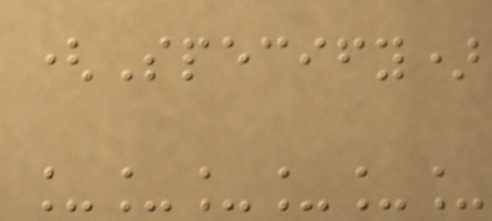(Specify)
______
